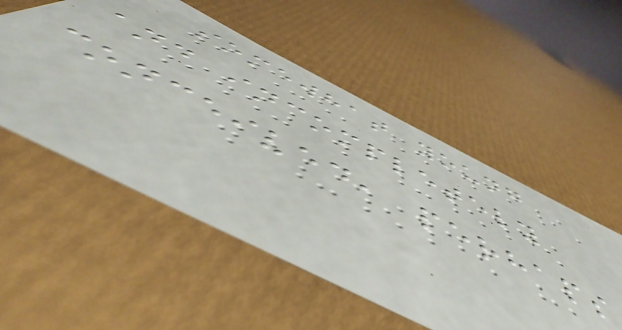somewhat young
and incompletely
conceived, perhaps
